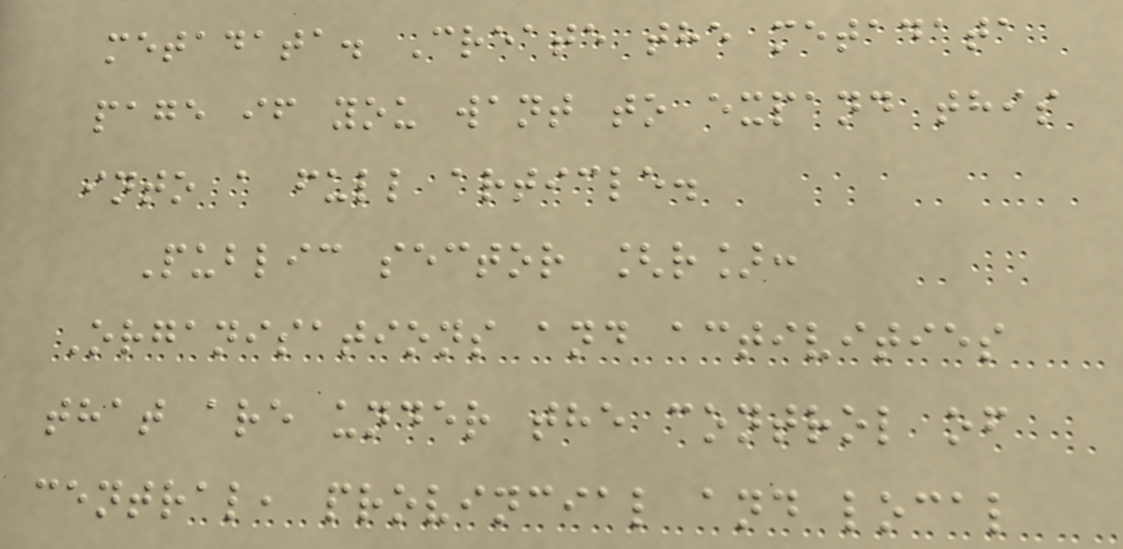metadata. Create the metadata
page if you want to expand this
into a full article.
Public sector [r]:
Organisations and activities
that are under the control of
central, provincial and local
